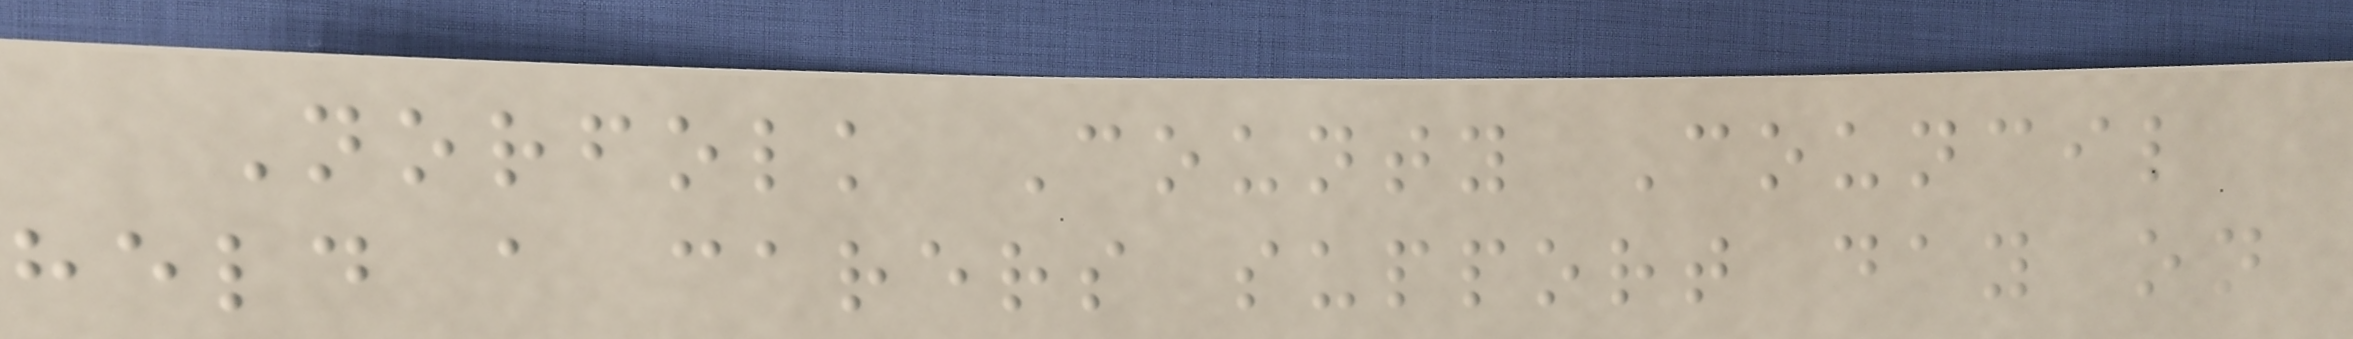Norfolk County Council
held a carers support day on
